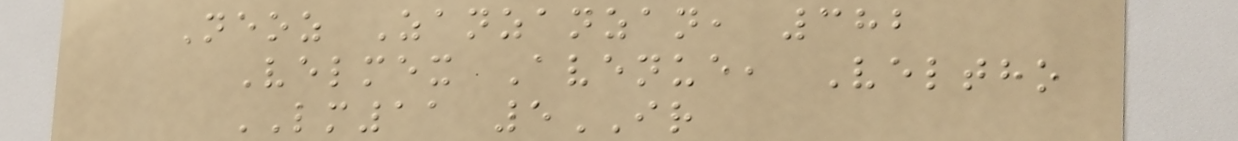Neoz Zanzanzan, 382
Velmex Avenue, Veltho
LM11 5IR
